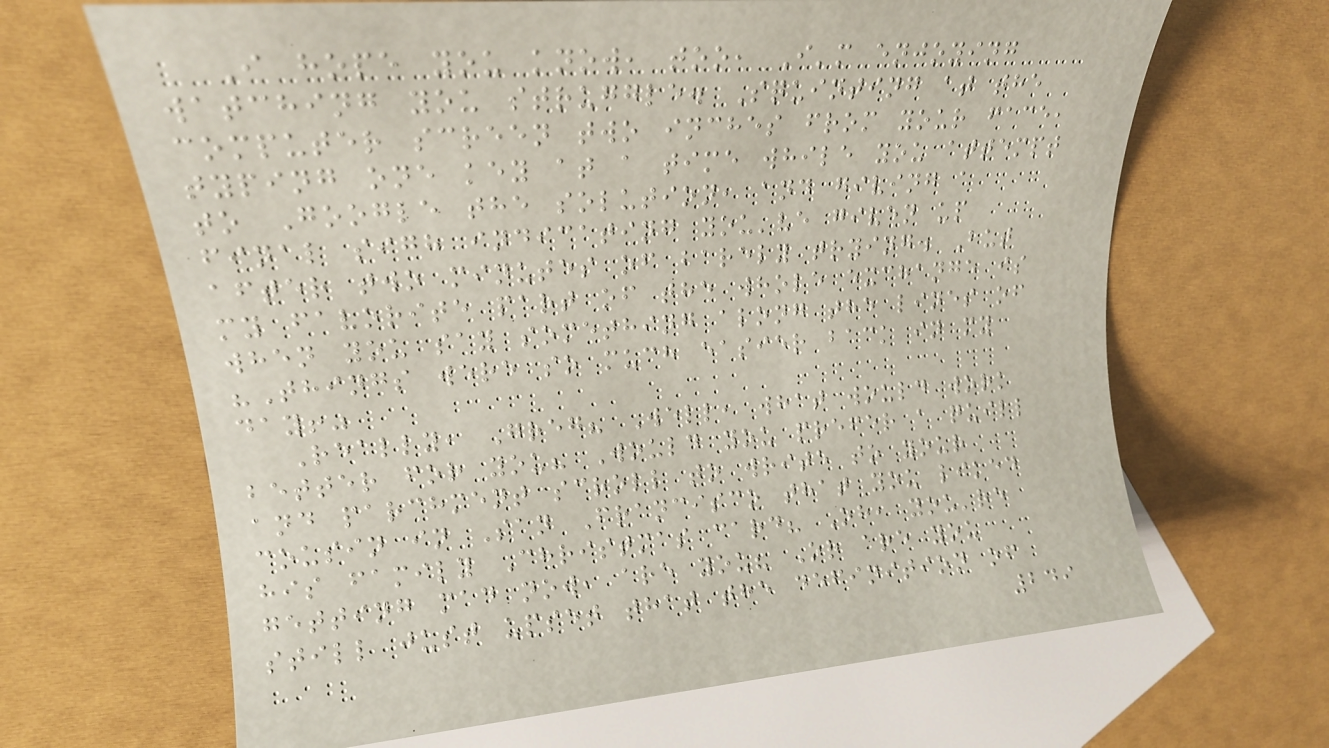I hope you know, too, I'm enjoying
watching you struggle. Squinting at the
computer screen two inches from your face,
typing one key at a time while you attempt
to Google the solution, and giving a
final sigh indicating you've given up
after two minutes of barely trying. But
my favorite part of the whole exchange is
when you say something along the lines of
"Things were so much easier back in my
day!"
Really, Greg? Well, what would work
better for you? Would you prefer a quill
and parchment scroll to write to your
cousin in San Francisco that you liked
his family Christmas card? Oh, you're
getting mad now, are you? Or are you
still just upset that the definition of
249
